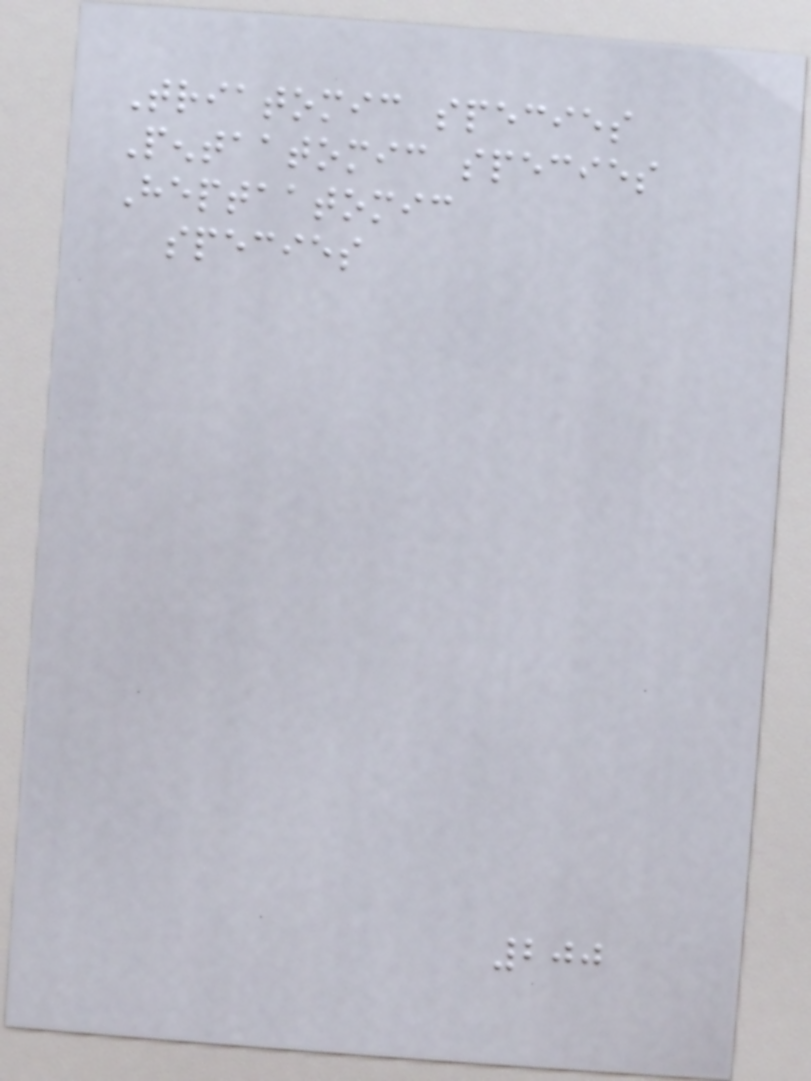Triatomic species
Pentaatomic species
Heptaatomic
species
200
